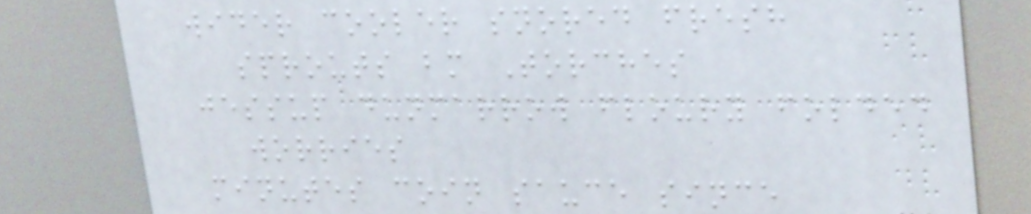wider cooler snored fresh
sprouts bm Torches
jessup dunmarrow floury folded
worries
minutes coin sauce since
